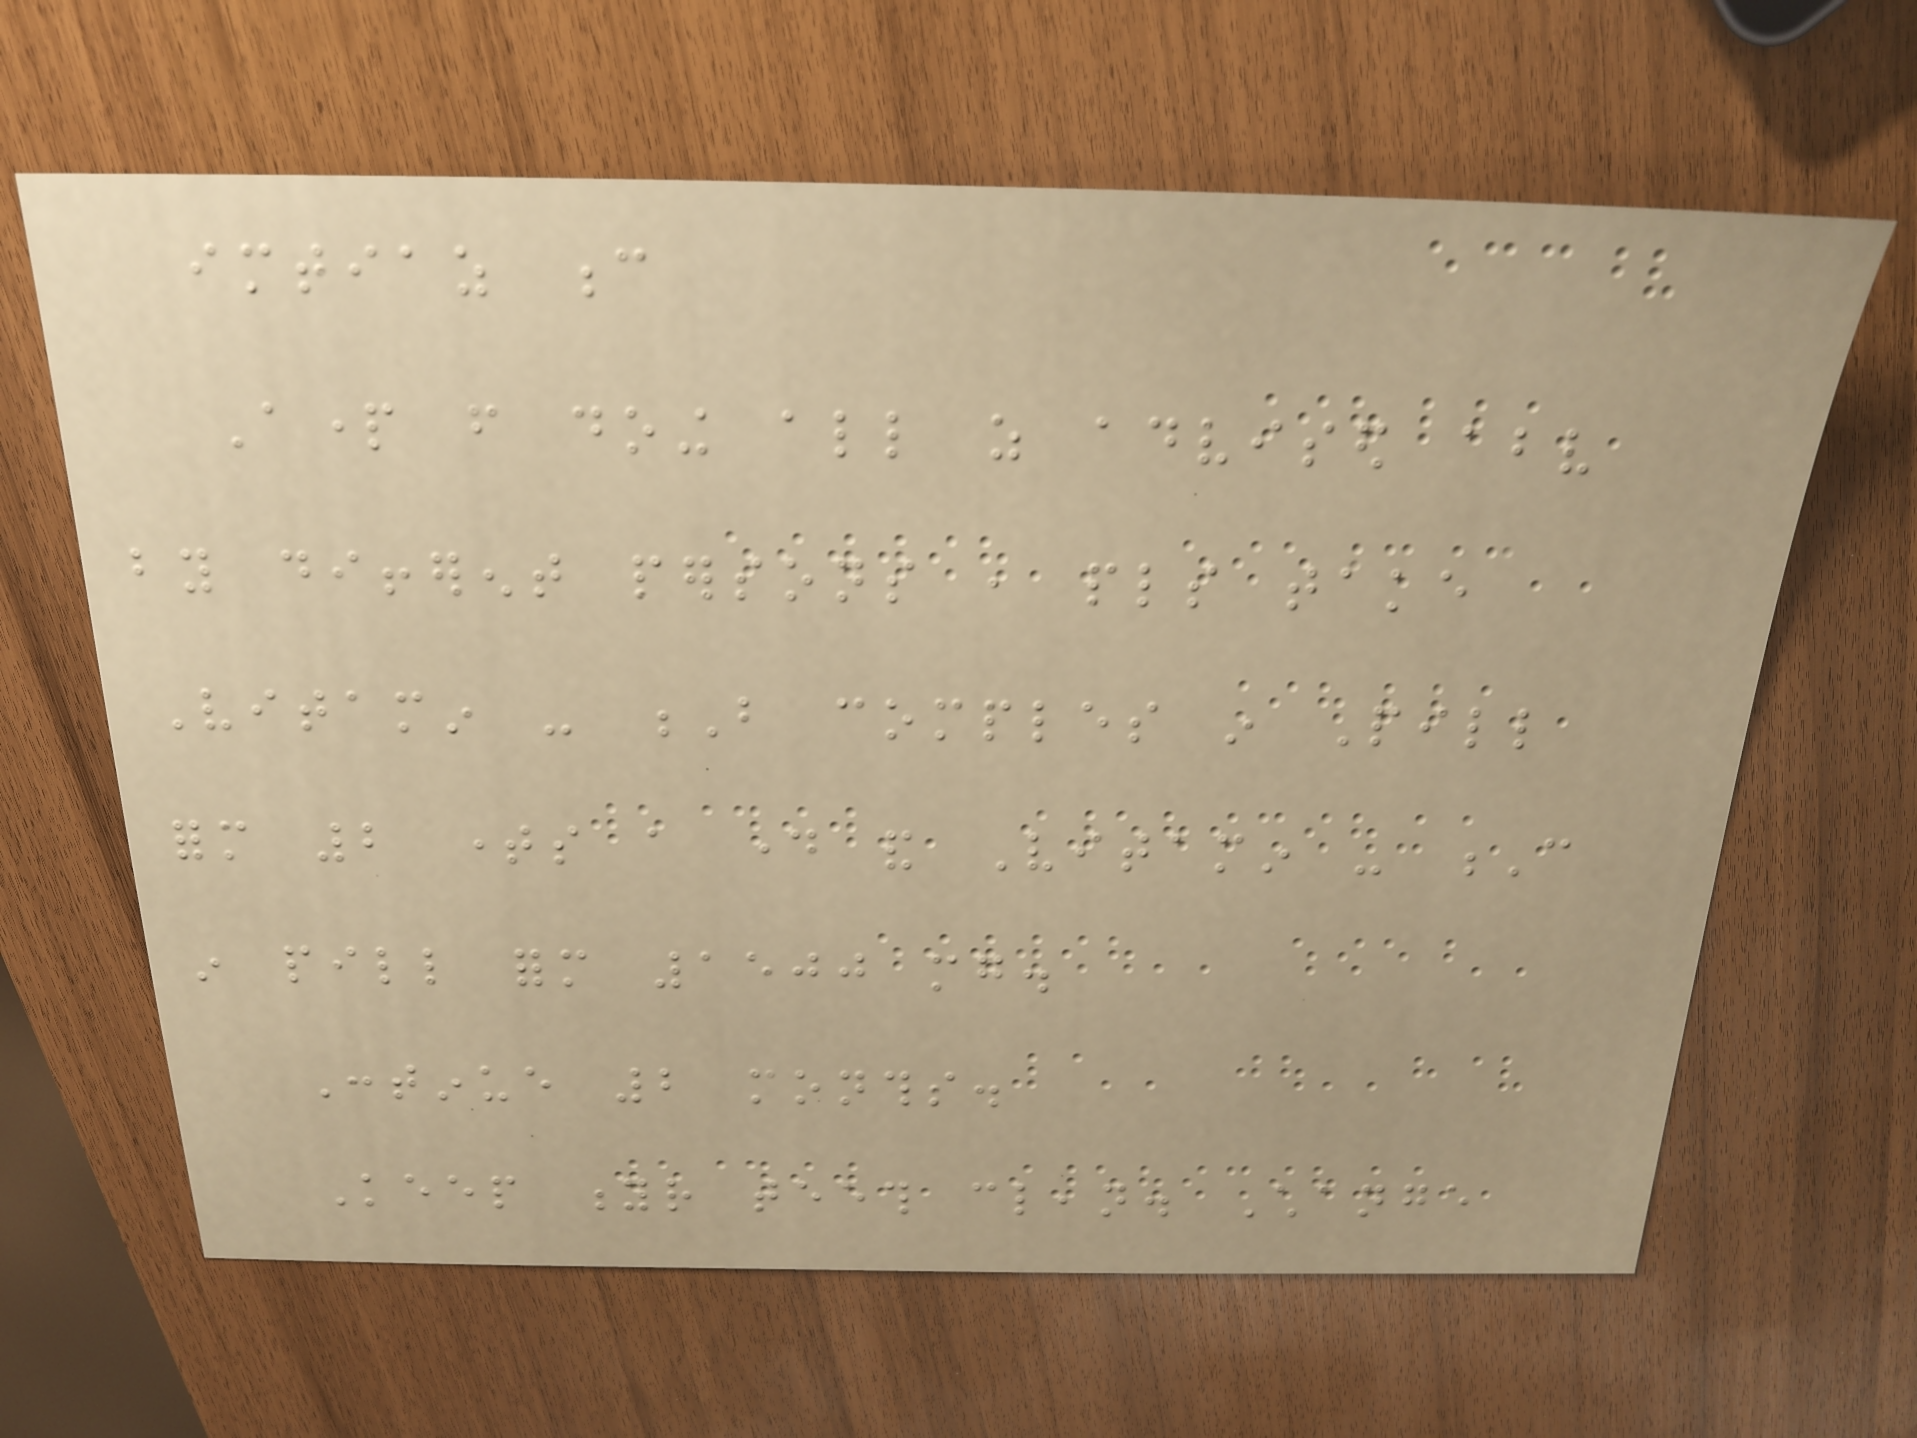imtiaz c
Apart from doing all as advised above
by different persons , pls take
Vitamin - B comples in Pill
form 2 times a day and Vitamin - C
in pill form 1500 mg.
Continue 2 months.
Keep yr teeth clean. Change
